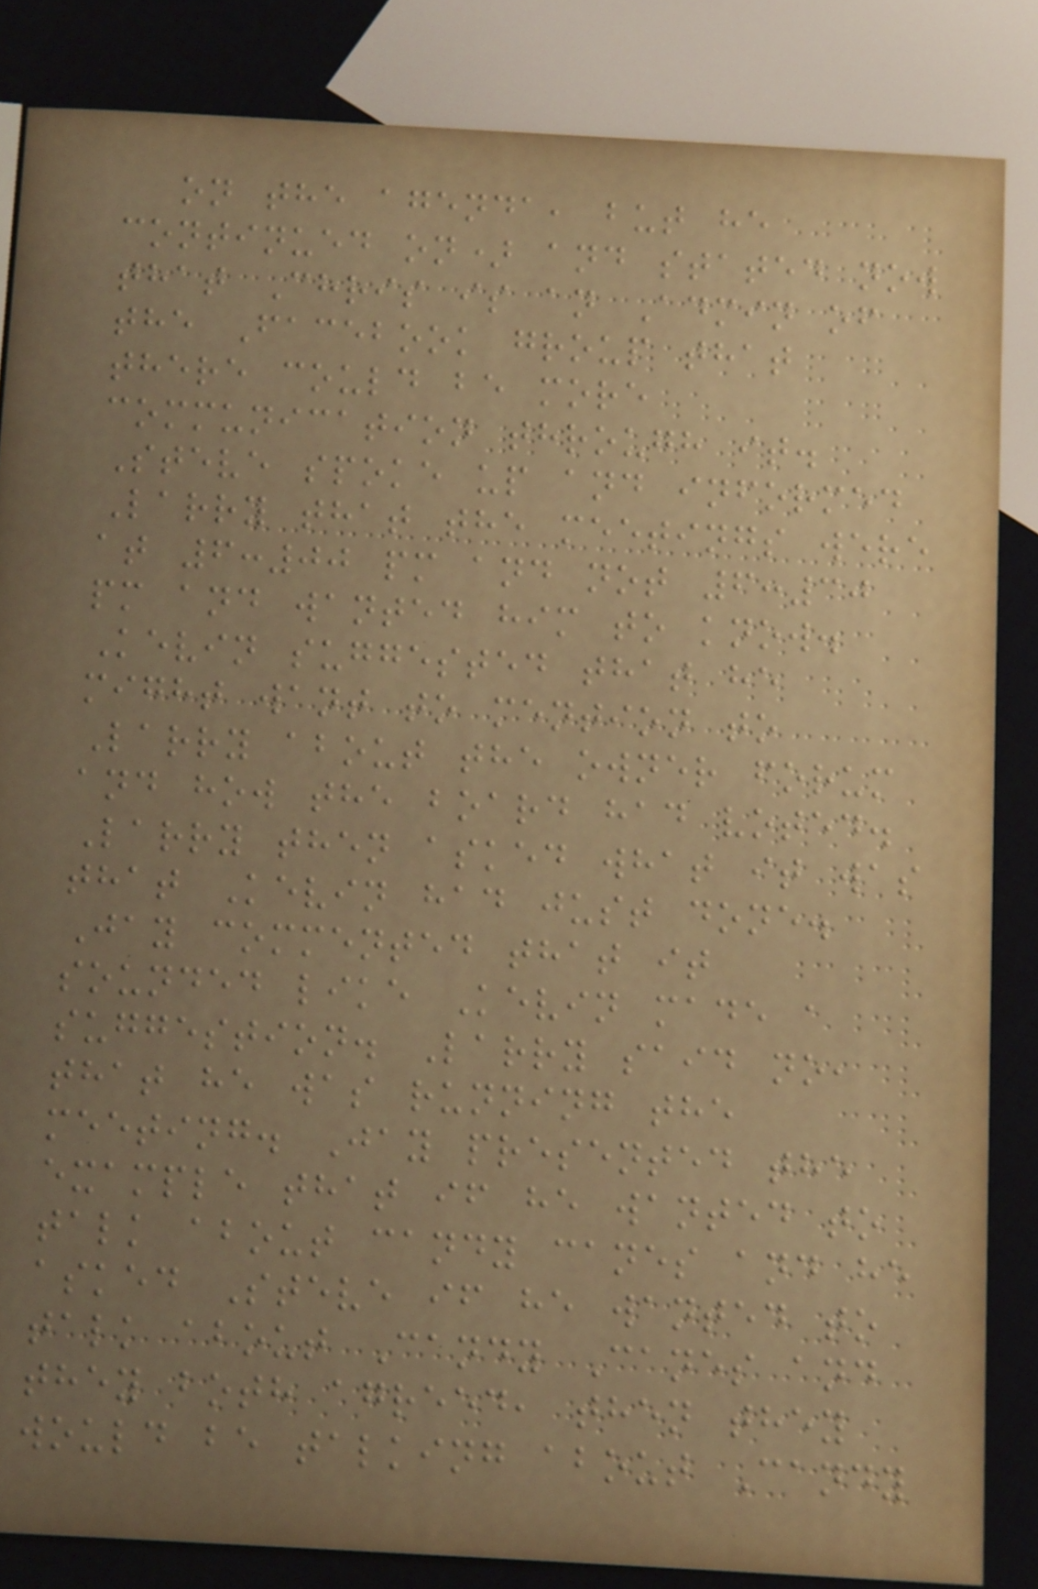on the agenda, but he
continued on) and stated now
that Chris is an Admin of
the Facebook group that
there could be more
communication through it.
Steve spoke up and informed
Larry that the meetings were
at 6:00 pm and not 6:30
pm and wanted him to know.
Kevin suggested that he
might want to mention to
Larry about the owner forum
and how the board had voted.
Larry then asked what it was
that Kevin had just done.
Jay commented that it
sounded like Kevin made a
suggestion. Larry said no,
that he was running the
meeting. Jay presented the
example that if he wanted to
talk about candy canes and he
asked Steve if he wanted to
talk about Candy Canes and
they both agreed, then they
would be talking about Candy
